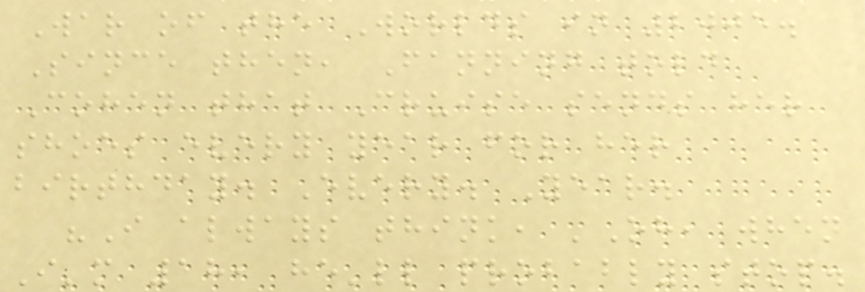War of the Worlds in 2005.
Since then, Fanning told
Cohen that Cruise sends her
shoes every year for her
birthday. Every. Year.
"I always think, 'Oh, when
I'm 18, he'll probably stop.
